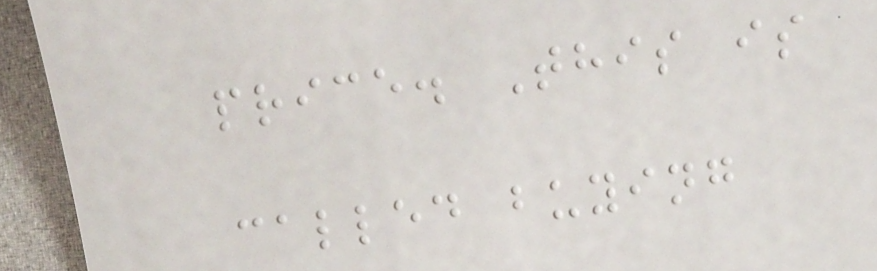price. This is
called buying
